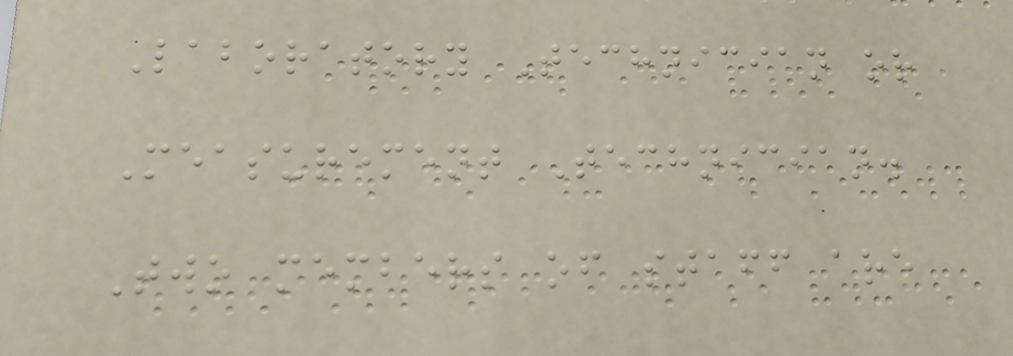Laboratory Technician or
Measurement Technician.
Two members of staff are
